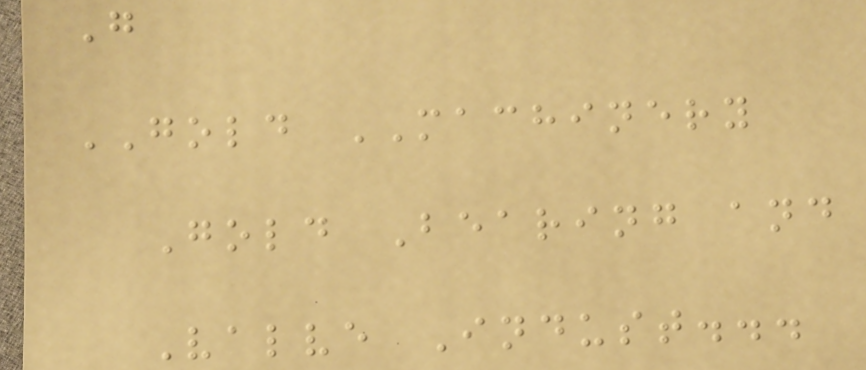G
GOLD MACHINERY
Gold Bearing and
Valve Indust...
